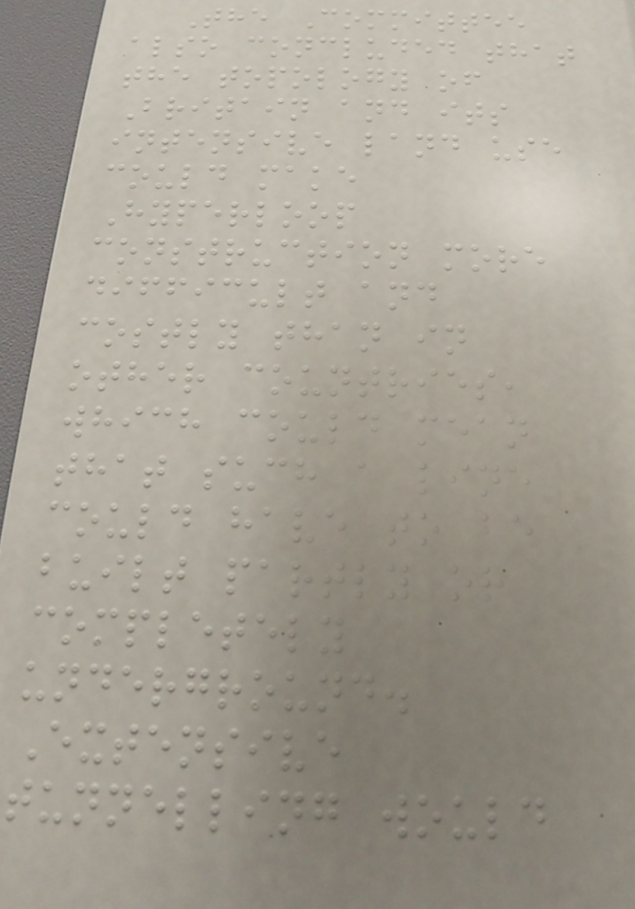The Committee
also concluded that
the topology of
Britain and its
intensive land use
could make
Hyperloop
construction more
difficult and
costly than in
other countries,
which could mean
that such a line
could have to be
built partly or
completely
underground.
Extensive
tunnelling would
